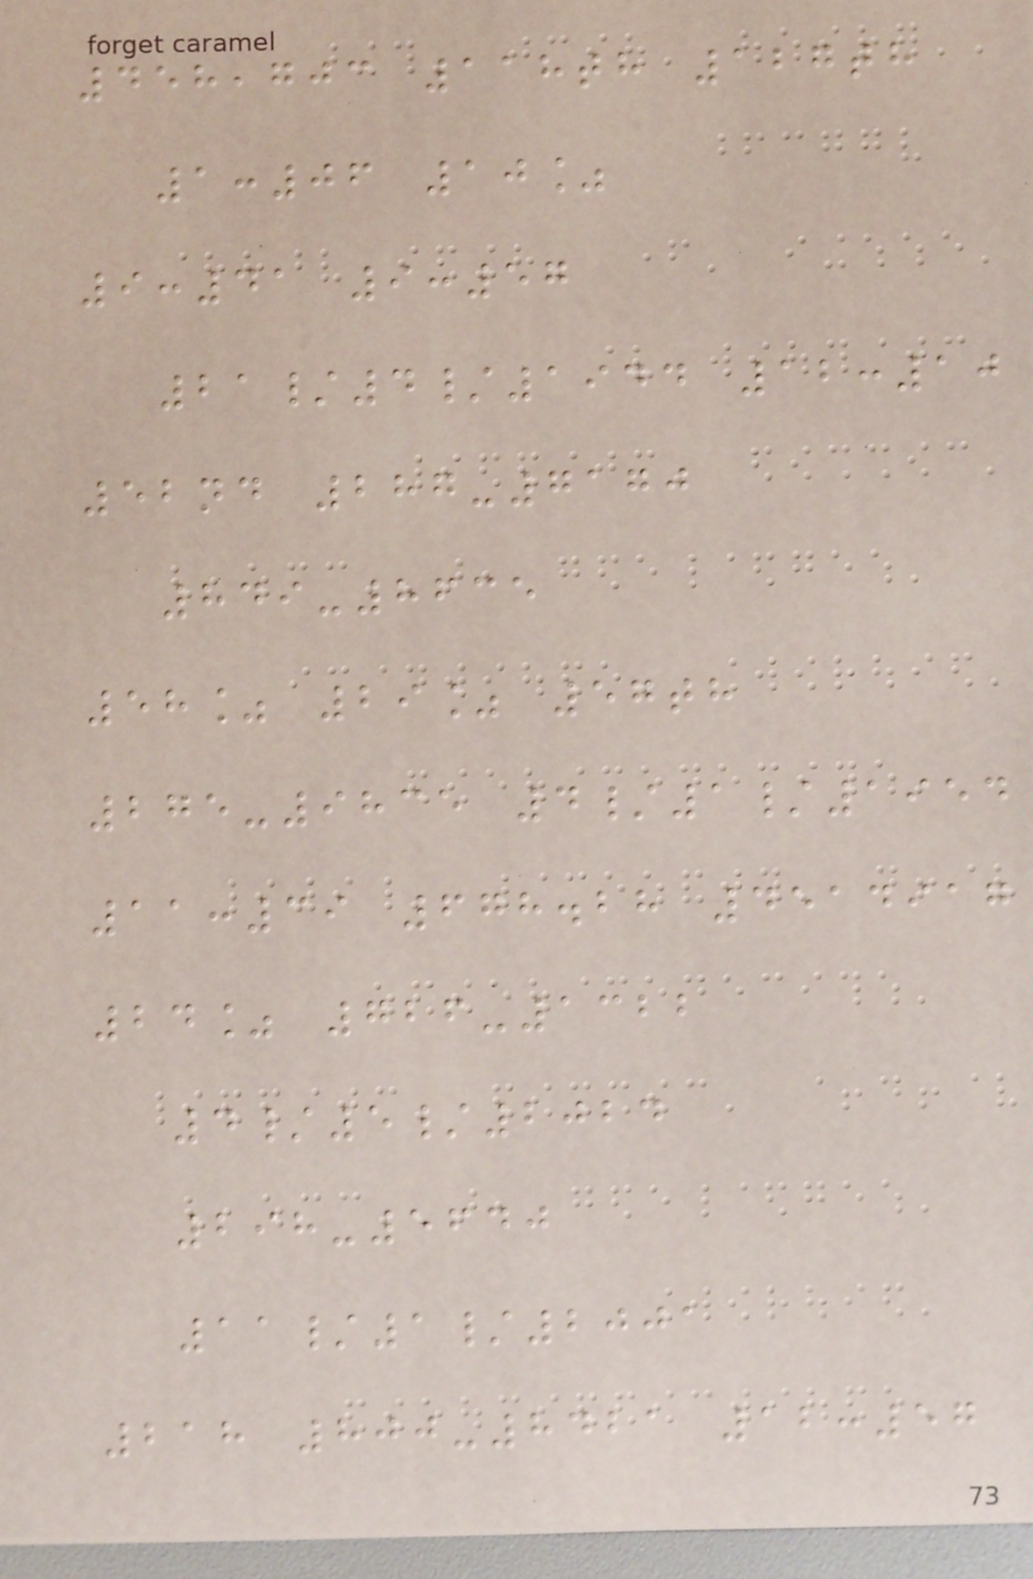458,703 118th 127th
1:06 10%
9:41 9:57
21/4/1944 12:10
52nd 287-7170
849-8635
58% 29% 57th
275-9835 4/1/1954
11:39 678.28 4514917
24% 726-1322
4/5/2024
298-5640
11/1/2001
218 800-8421 12:57
